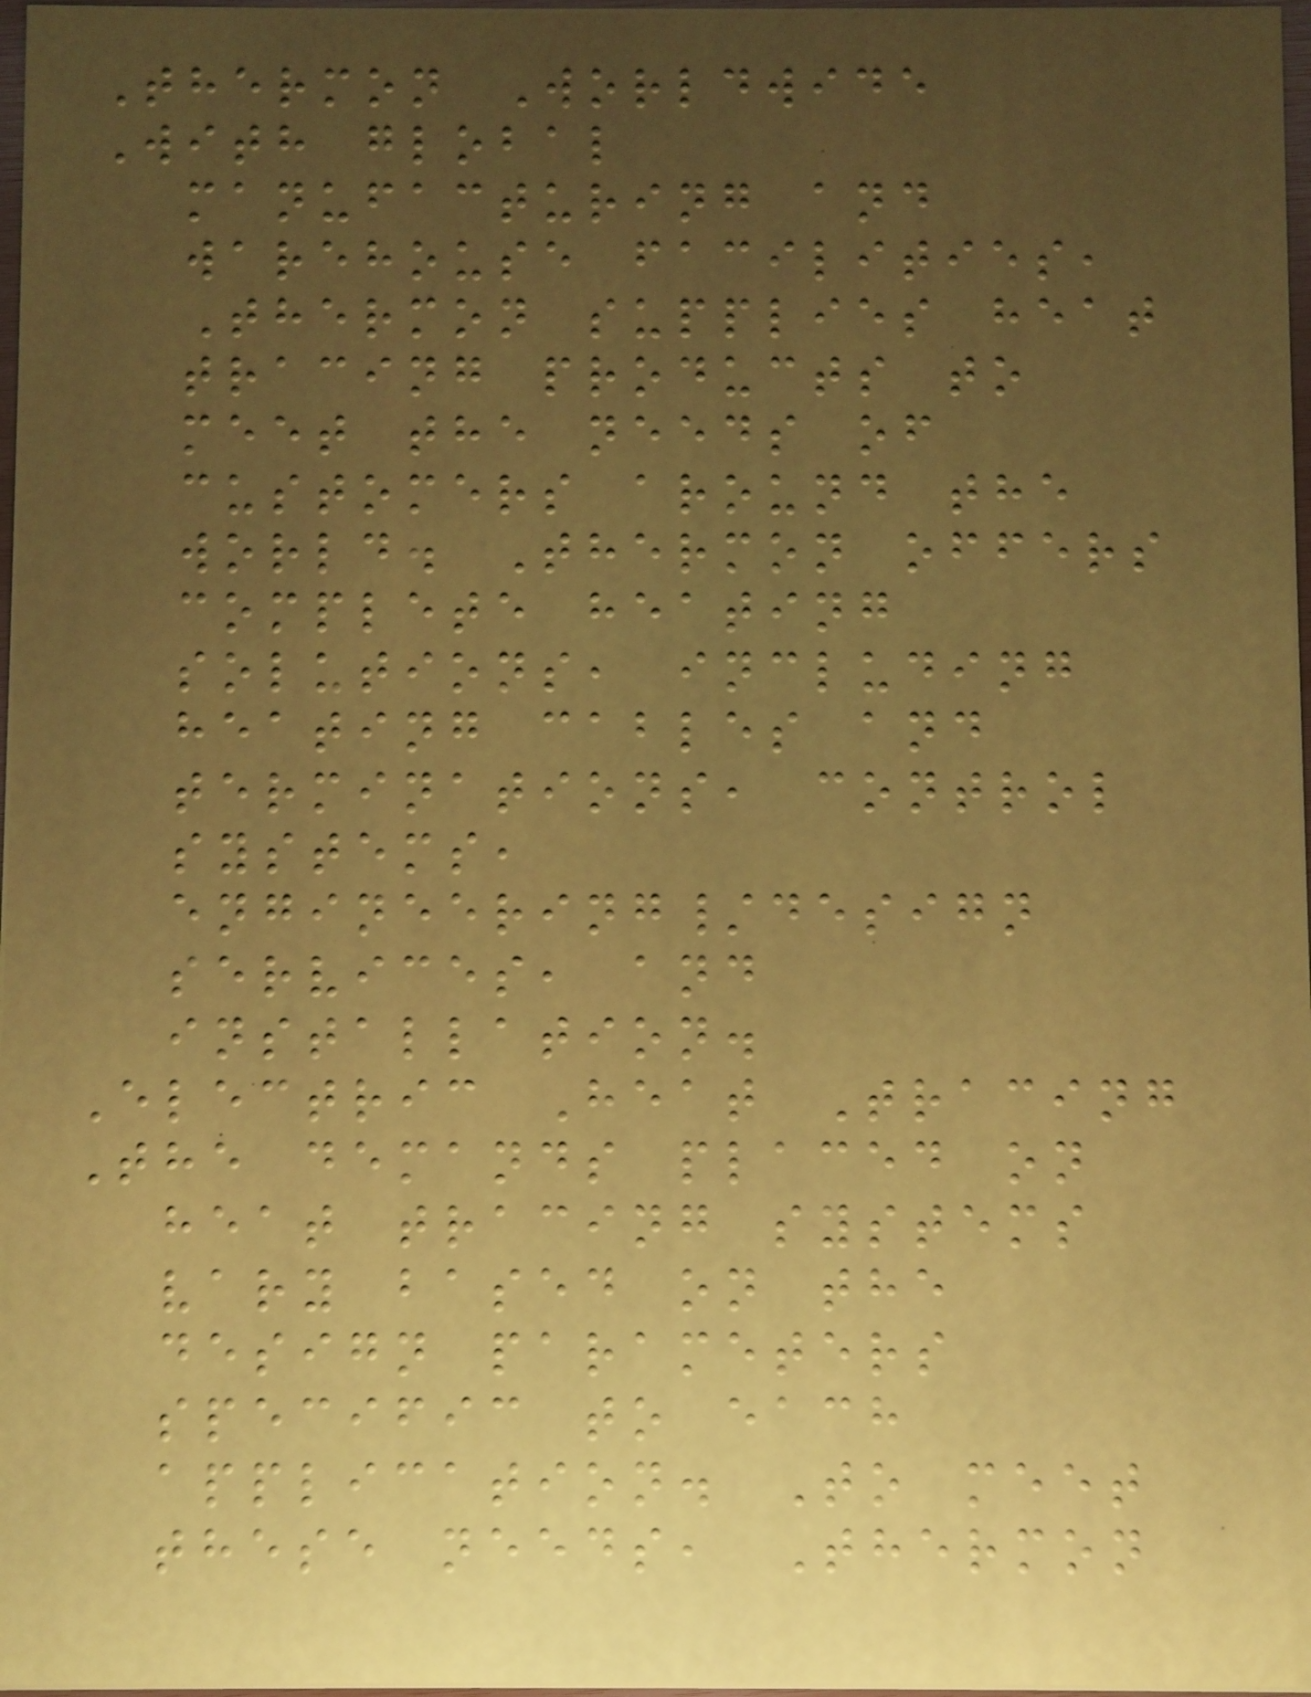Thermon Worldwide
With global
manufacturing and
warehouse facilities,
Thermon supplies heat
tracing products to
meet the needs of
customers around the
world. Thermon offers
complete heating
solutions, including
heating cables and
terminations, control
systems,
engineering/design
services, and
installation.
Electric Heat Tracing
The demands placed on
heat tracing systems
vary based on the
design parameters
specific to each
application. To meet
these needs, Thermon
